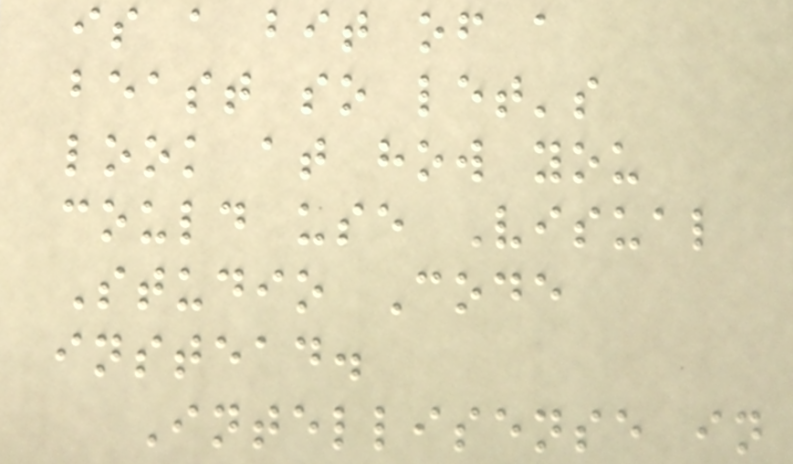is a bit of a
beast so let's
look at how you
could use Visual
Studio Code
instead.
Intellisense in
